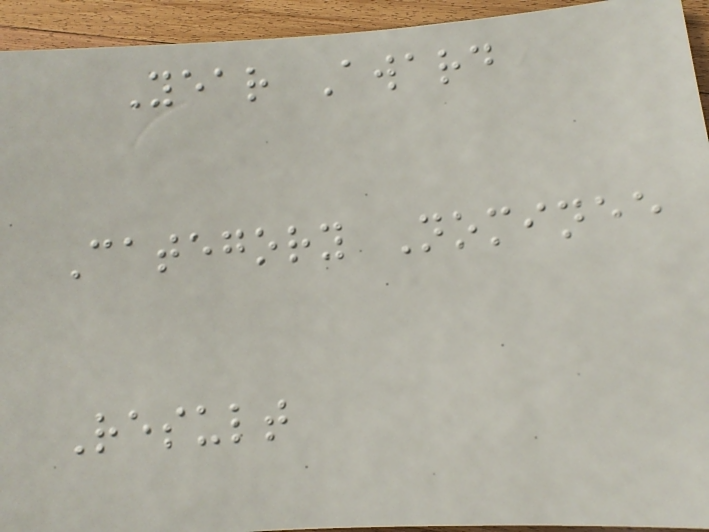Year Award
Category Nominee
Result
